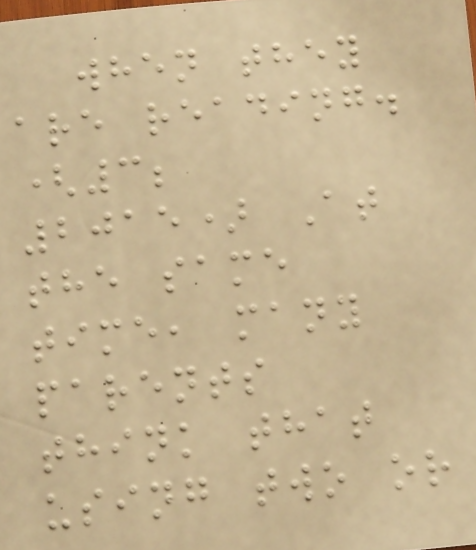when they
are reading.
(3;
2015) At
the same
time, many
parents
think that
using two or
